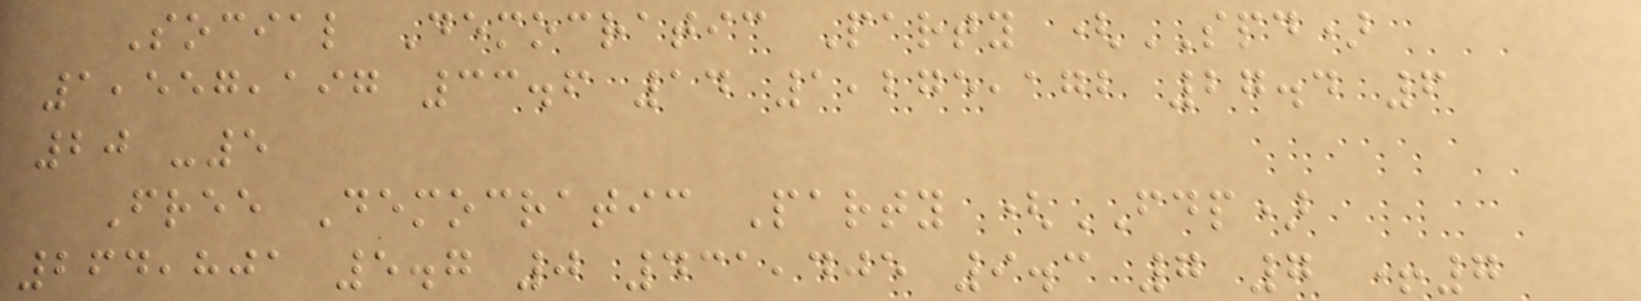Social Democratic Party (SPD)
1,557,197 33.6 14 1,275,172 27.4 6
20 -5
Free Democratic Party (FDP)
264,801 5.7 0 431,405 9.3 7 7 +7
